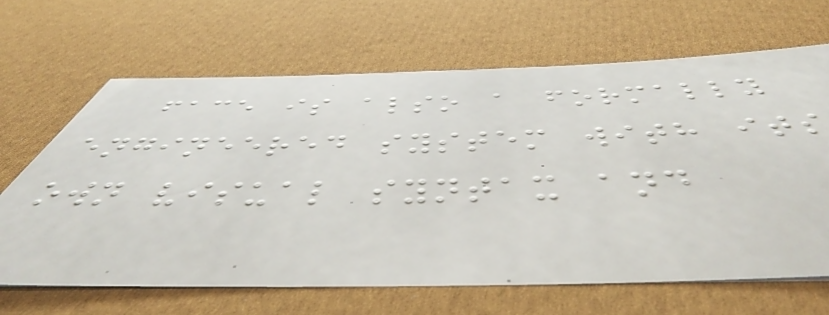face is also a formally
engineered system with its
own visual syntax and
